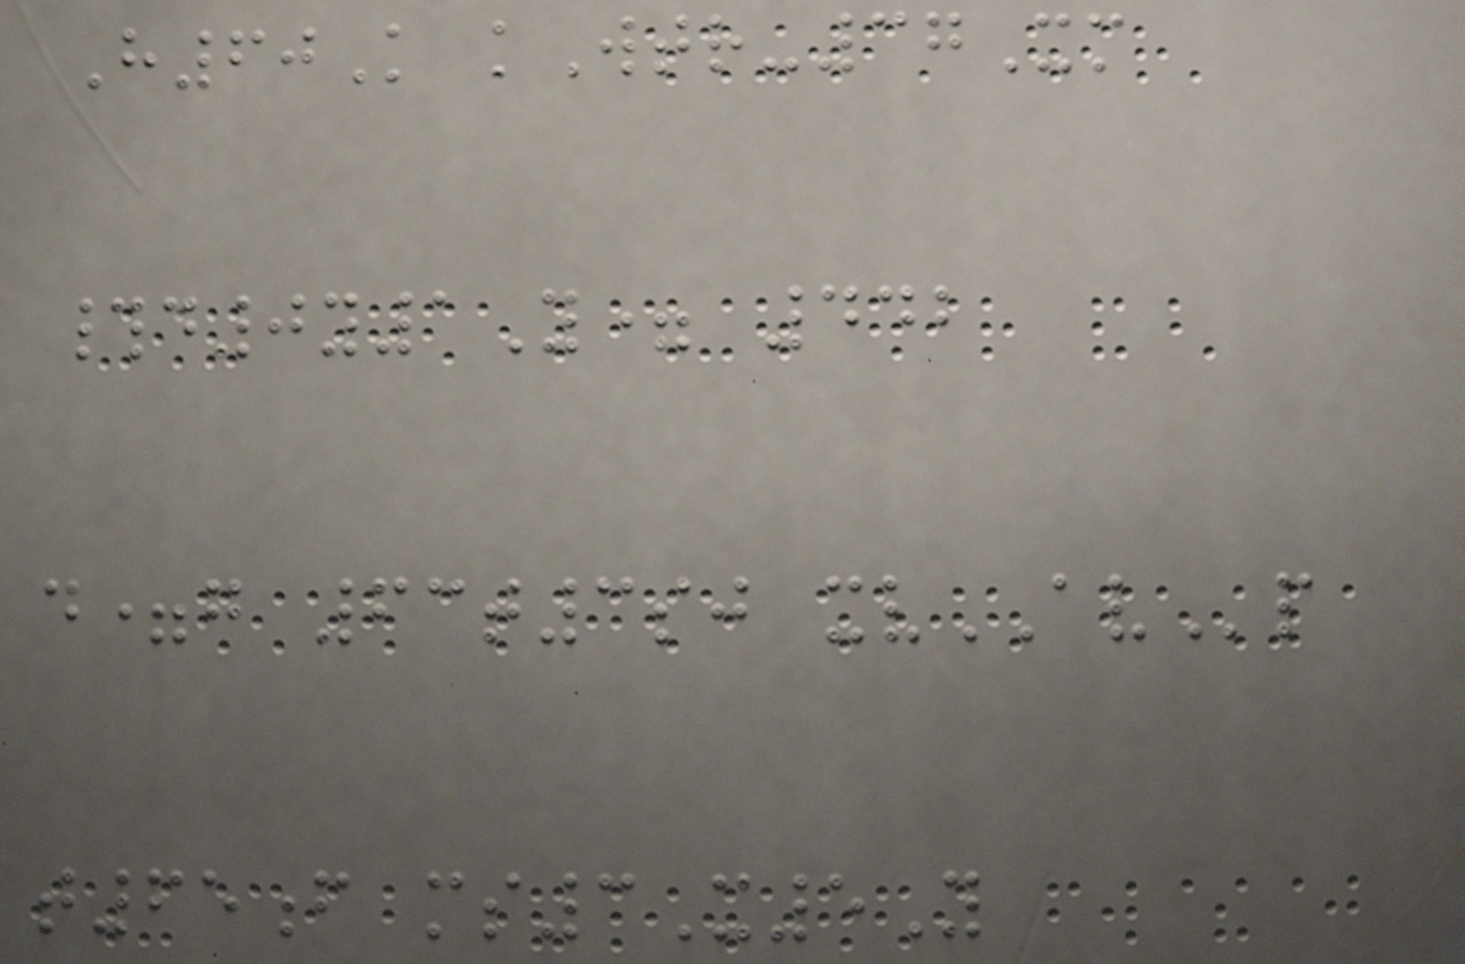H60K kWtr-37Xm
#d0y1Y= 442
d=g 63t3sj xvAVp
t65f ms3X5Y
